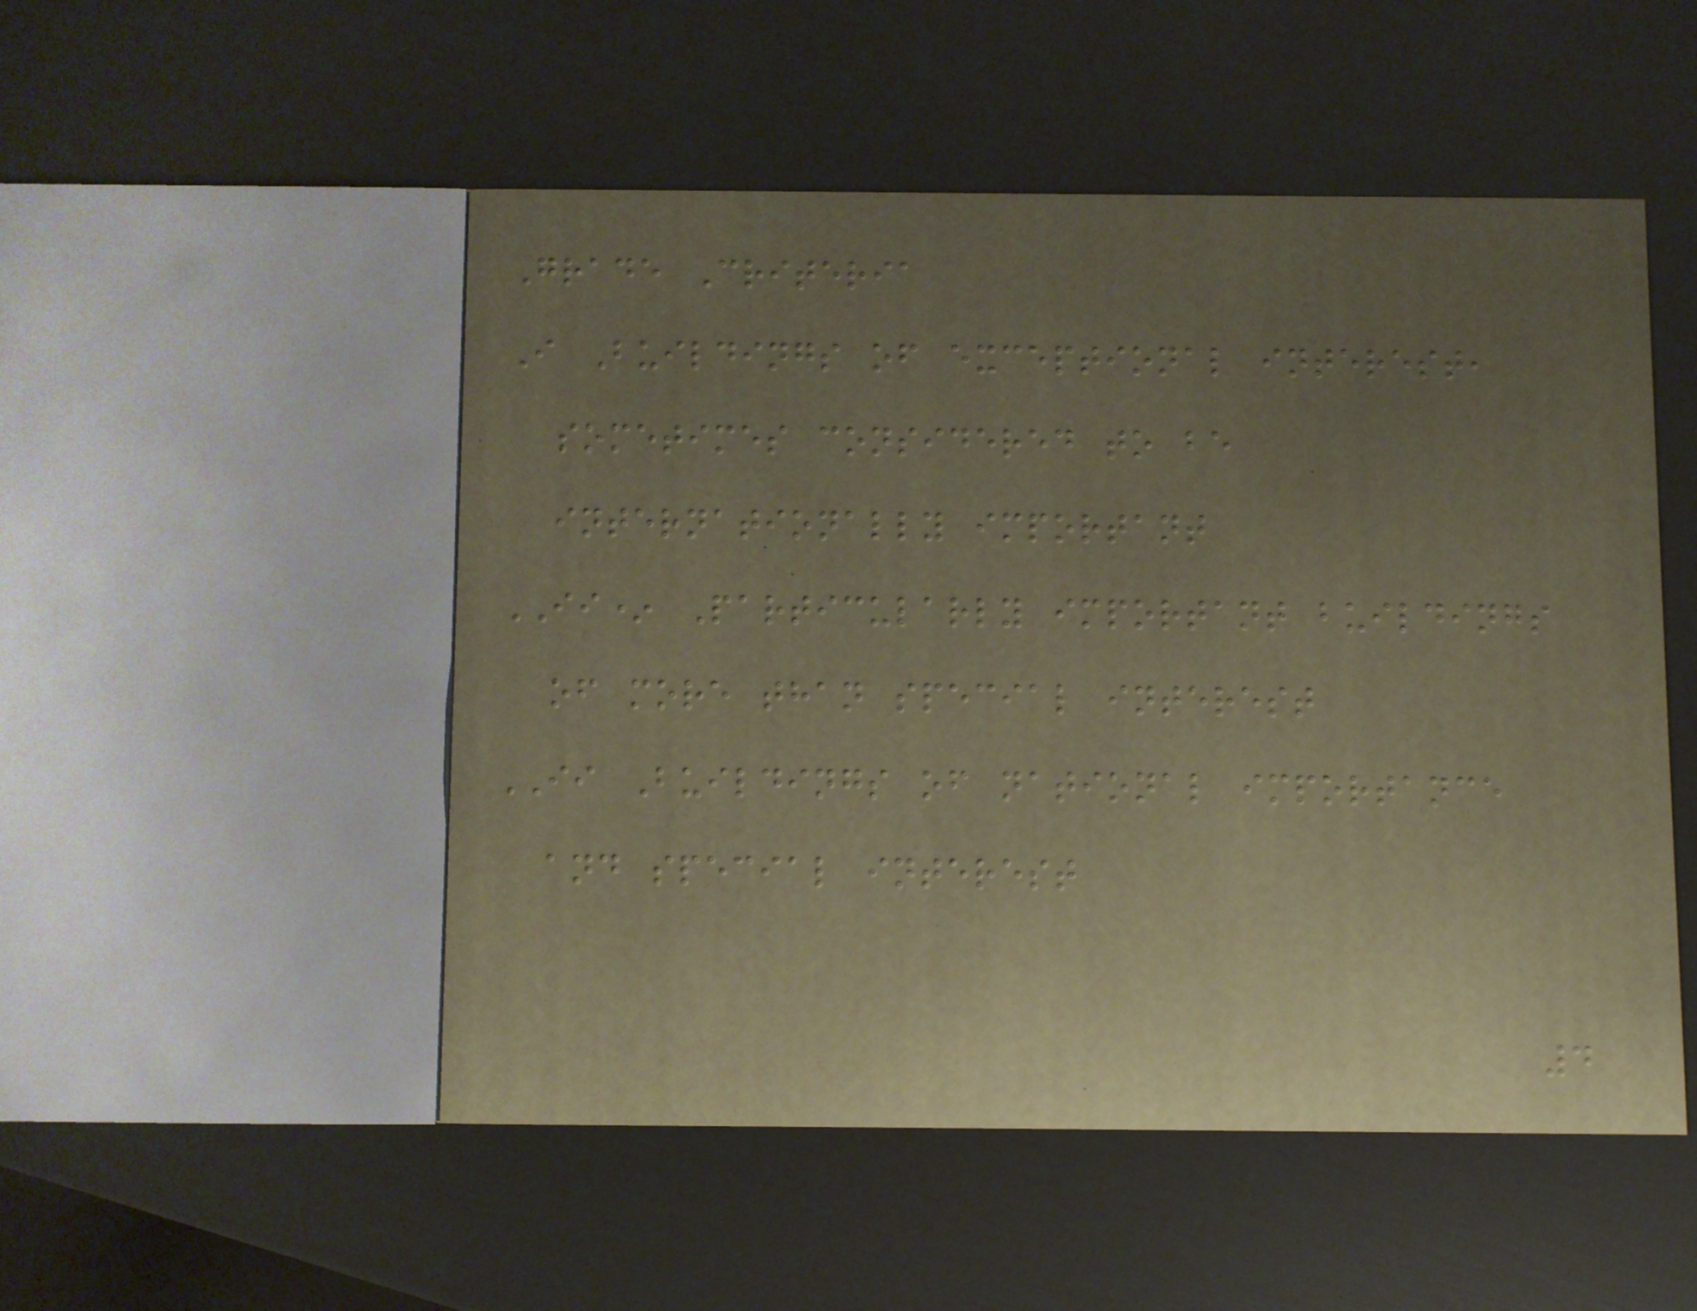Grade Criteria
I Buildings of exceptional interest,
sometimes considered to be
internationally important
II* Particularly important buildings
of more than special interest
II Buildings of national importance
and special interest
4
